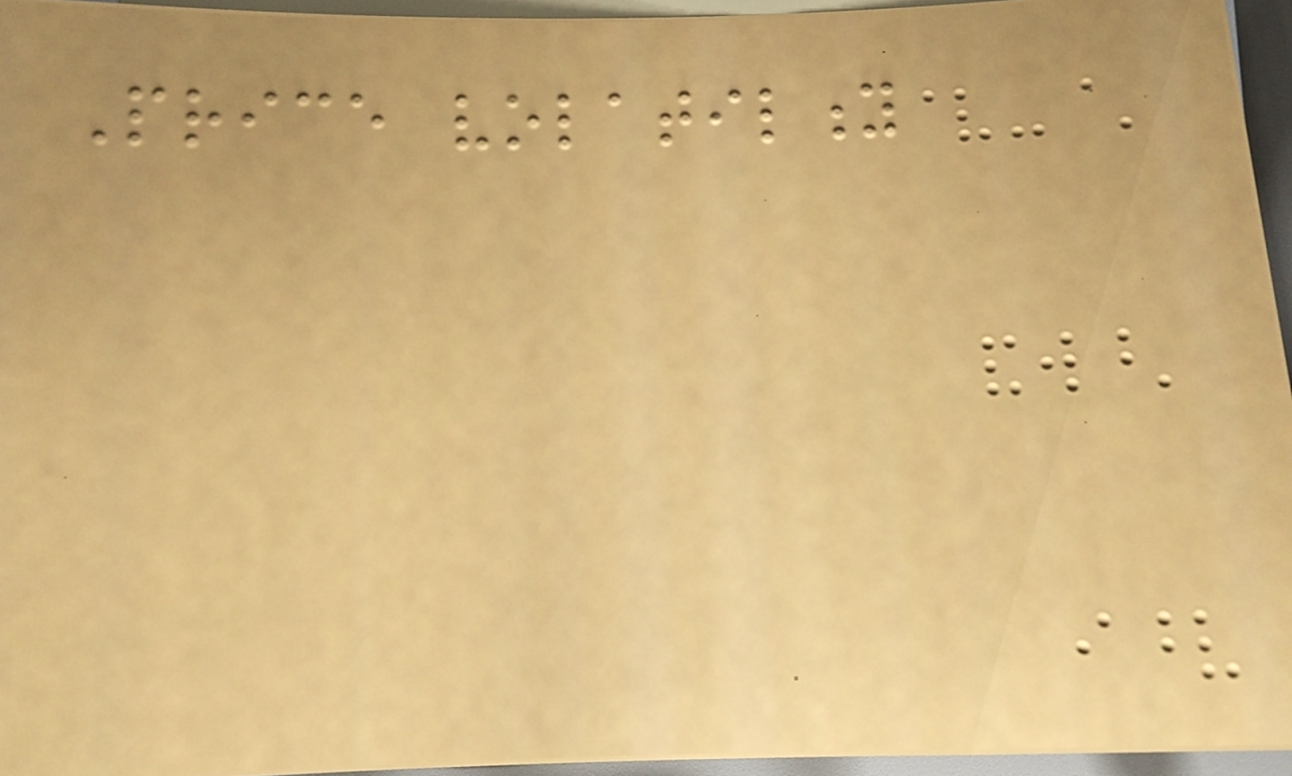Price volatility
